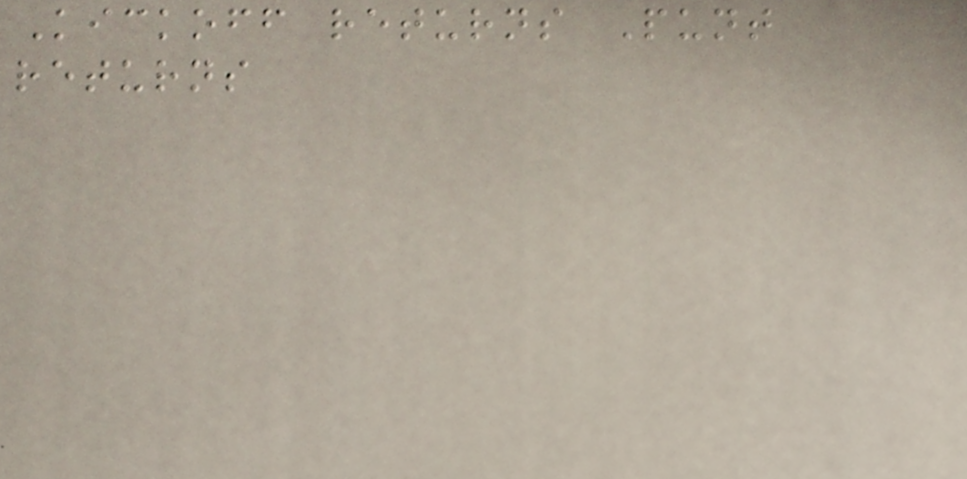Kickoff returns Punt
returns
